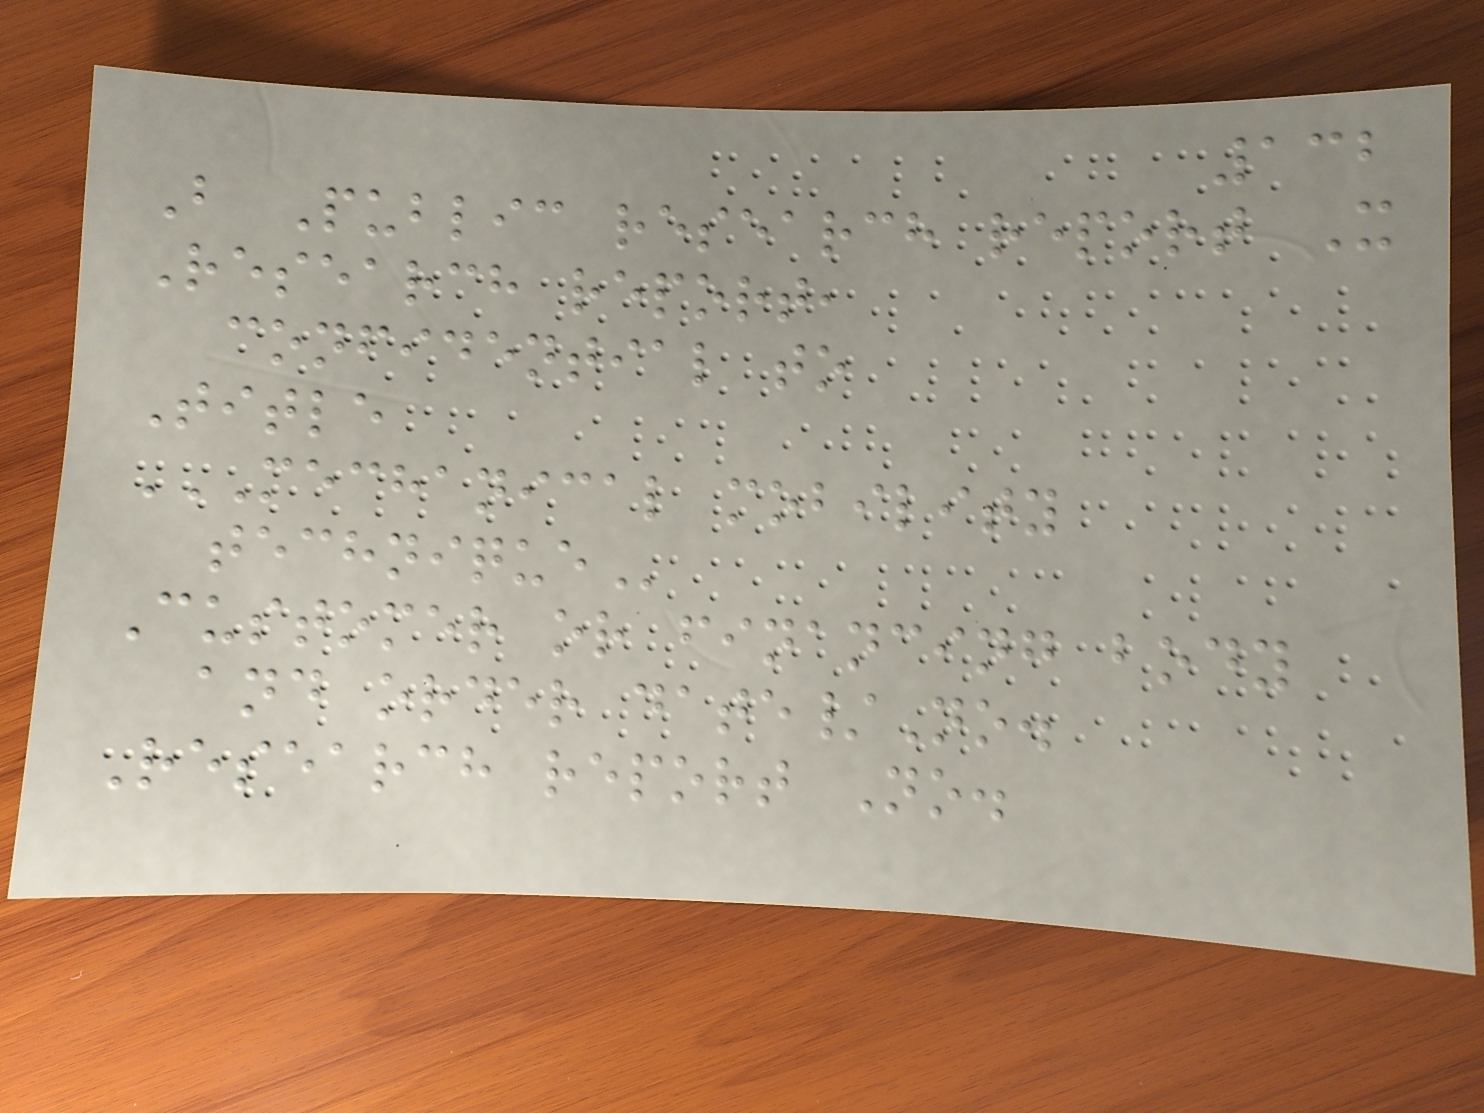132
B Public research report X
Research report,
confidential to
Title
MECHANICAL MOBILITY
TECHNIQUE
Customer or financing body
and order date/No.
Research report No.
